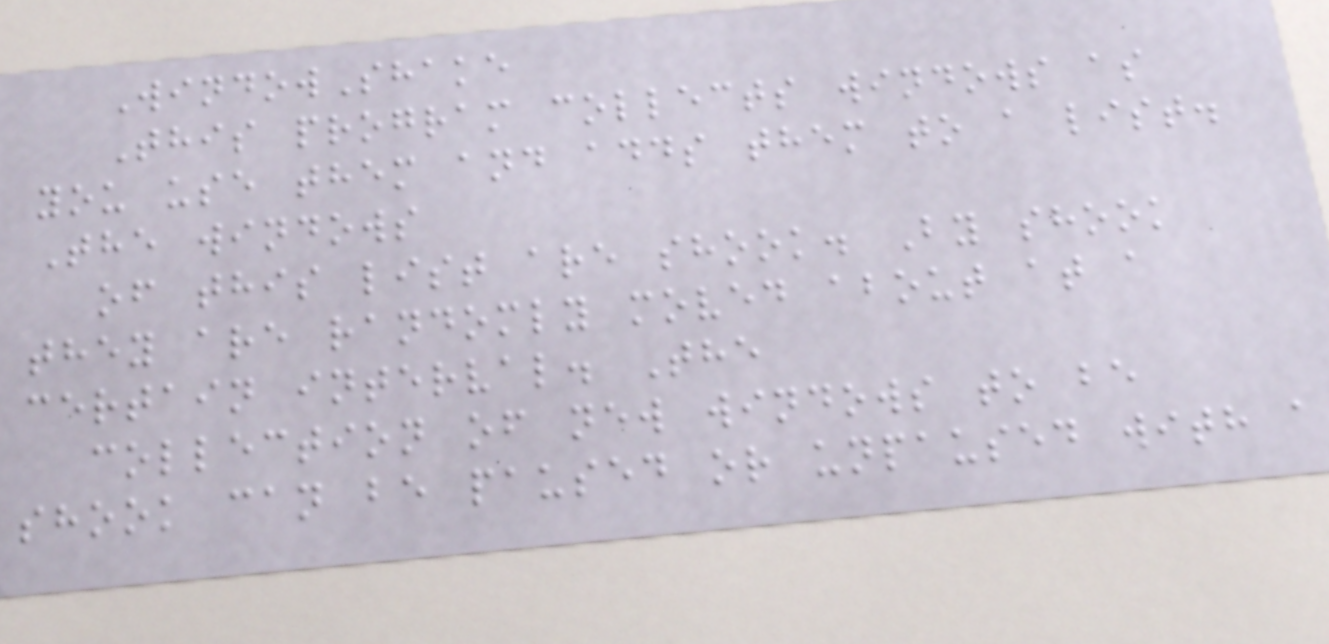WindowShake
This program collects windows as
you use them and adds them to a list.
The windows
of this list are shook. By shook
they are randomly moved about at a
certain interval. The
collection of new windows to be
shook can be paused or unpaused with a
